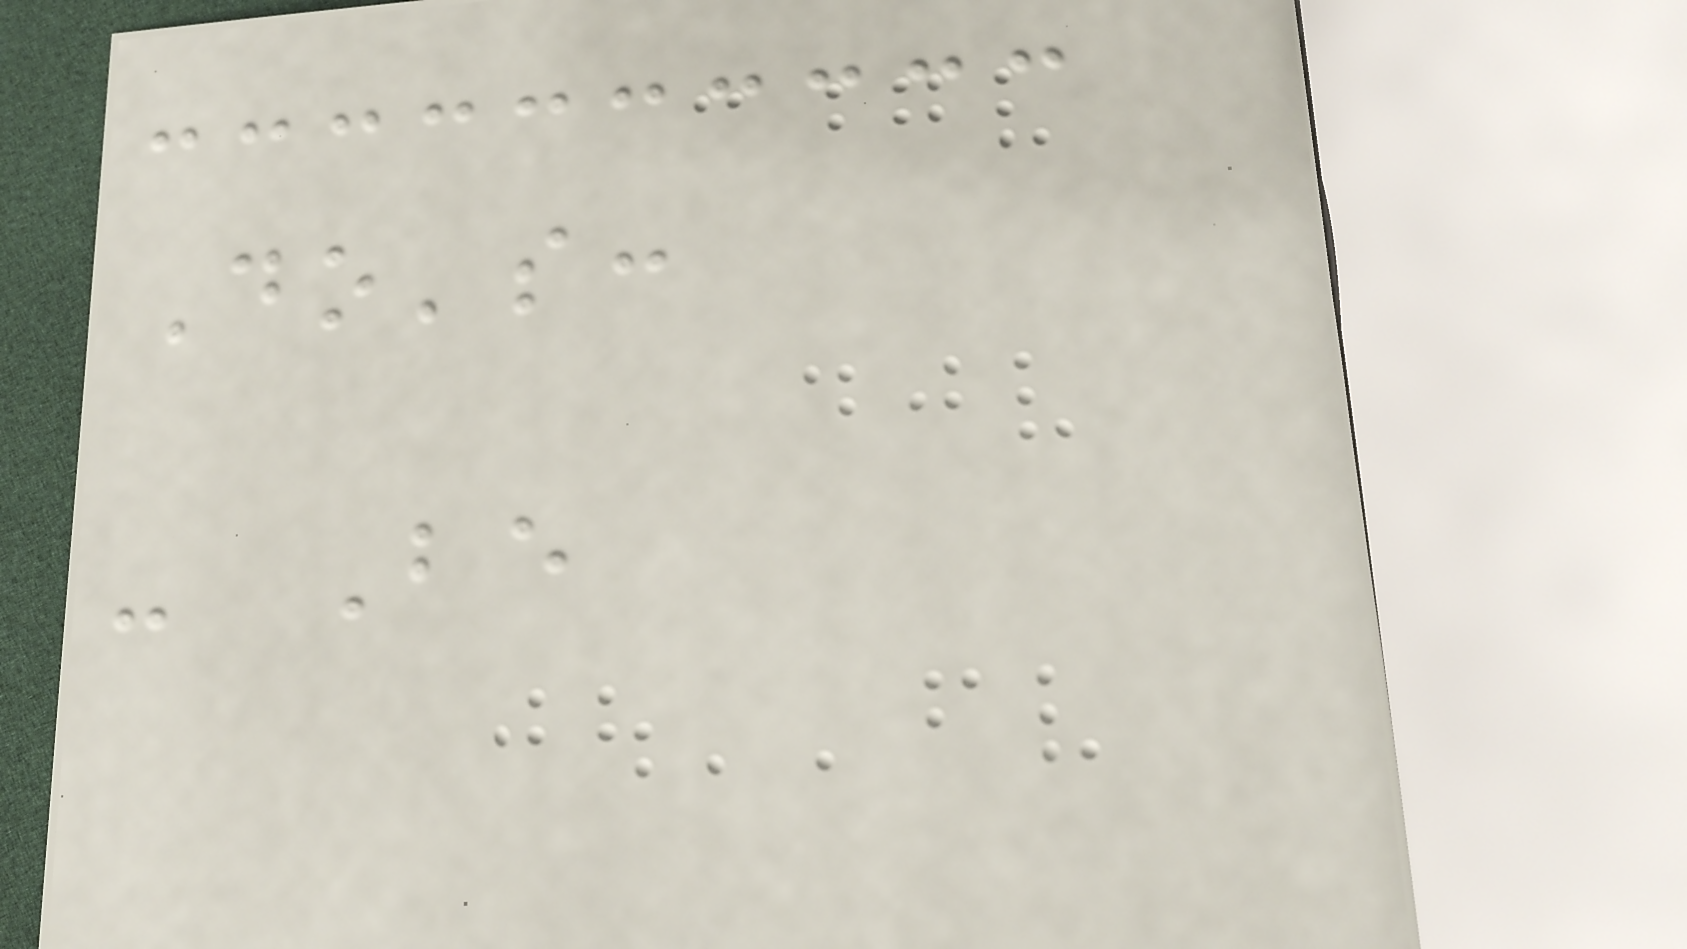Do's:
- Be
